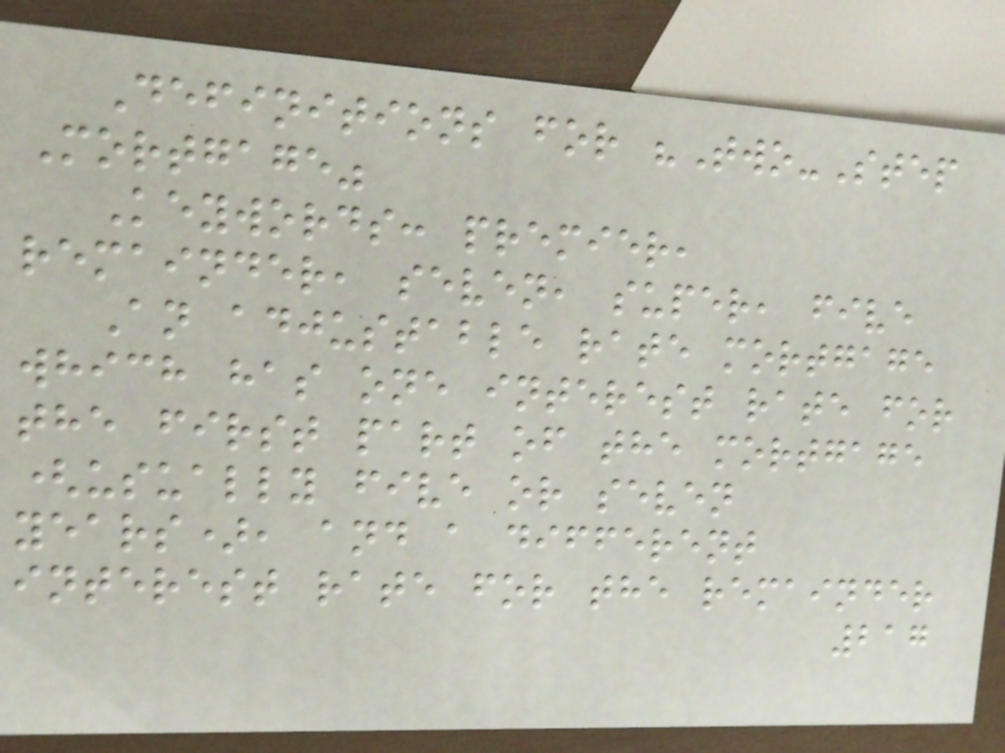Definitions for "Two-Step
Mortgage"
Keywords: premier,
remainder, seven, super, five
An adjustable rate mortgage
which has one interest rate for
the first part of the mortgage
(usually five or seven
years), and a different
interest rate for the remainder
217
